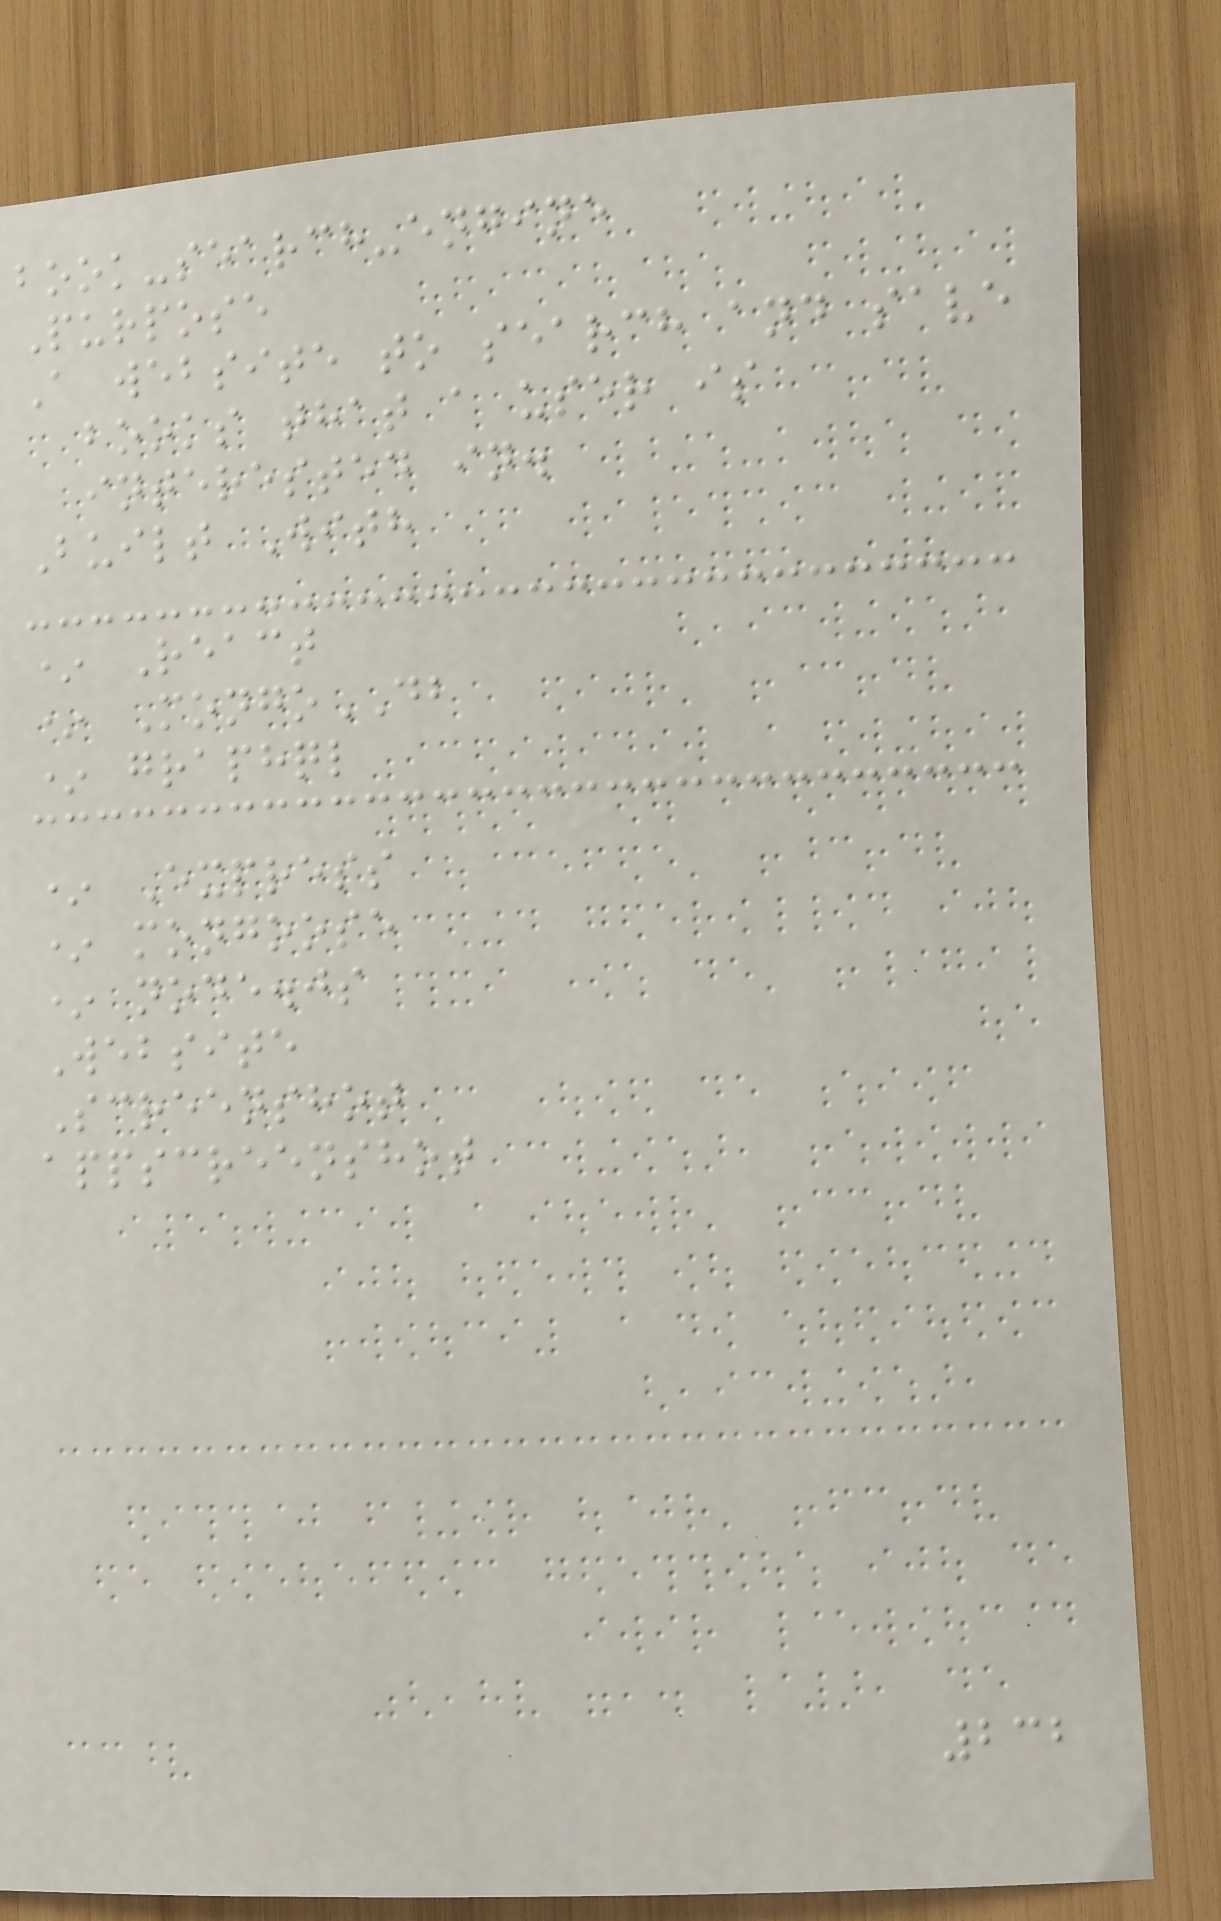book-search-engine
Purpose
A website to search and save
books that a user is
interested in.
Built With
* React
* MongoDB
* graphql
* Express
* mongoose
* node.js
Website
Screenshot
appscreenshot
232
